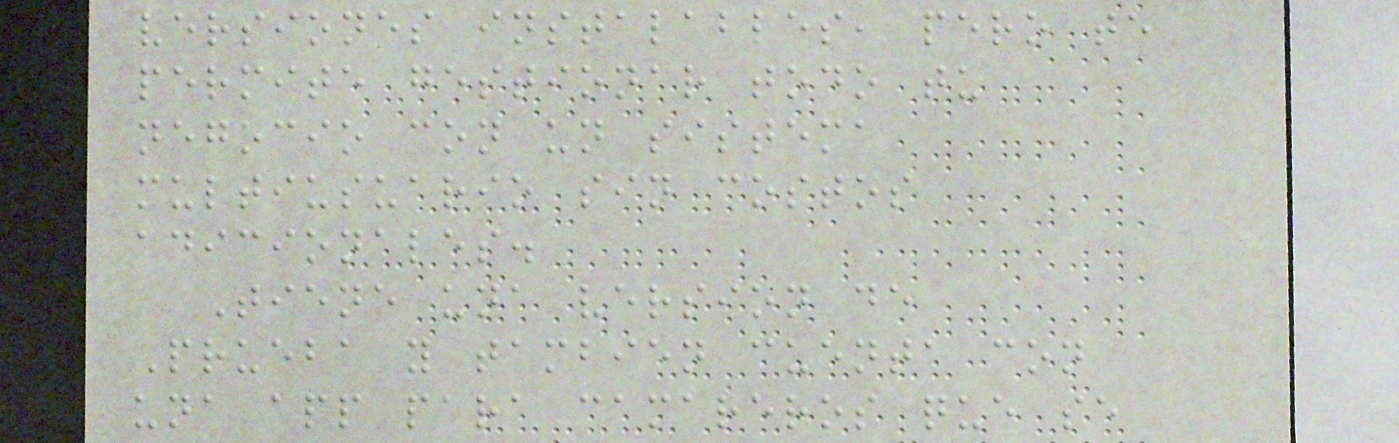versiones instalables, pero te
permite gestionar todo tu
negocio con un sistema
multiusuario sin costos
adicionales.
Tiene una version de
Prueba y tambien cuenta con
una app para camareros que se
